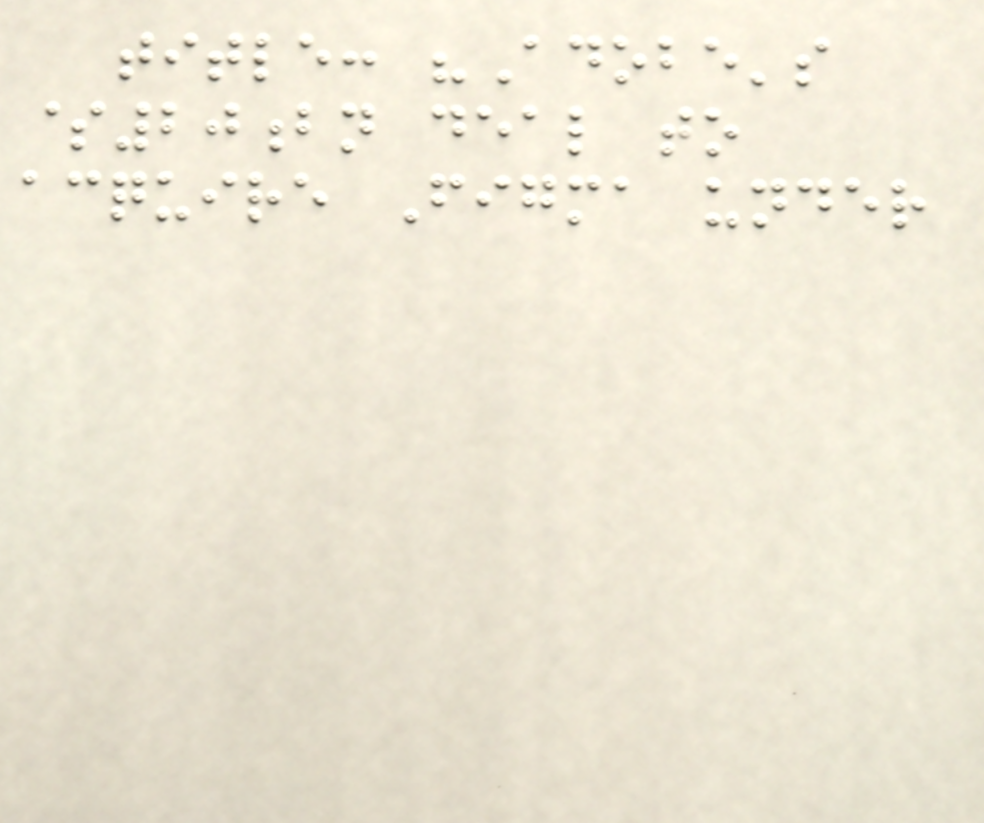title: "Adobe's
$20bn deal to
acquire Figma under
